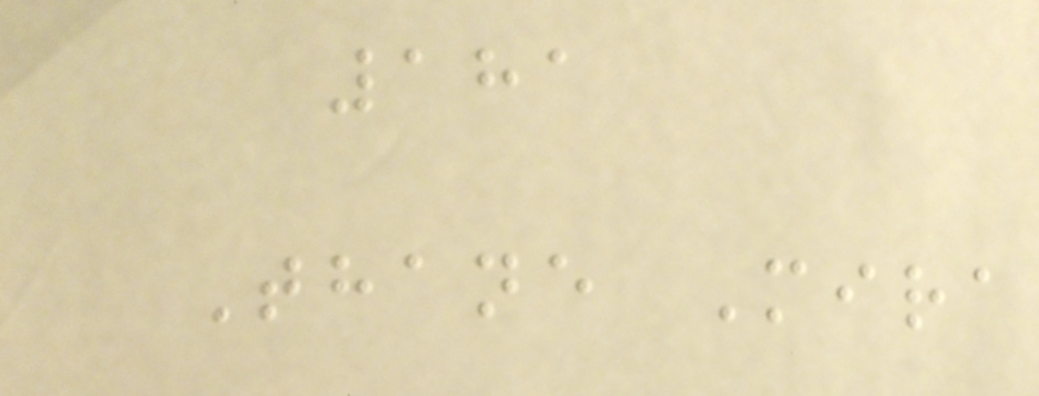181
Thane Mira
